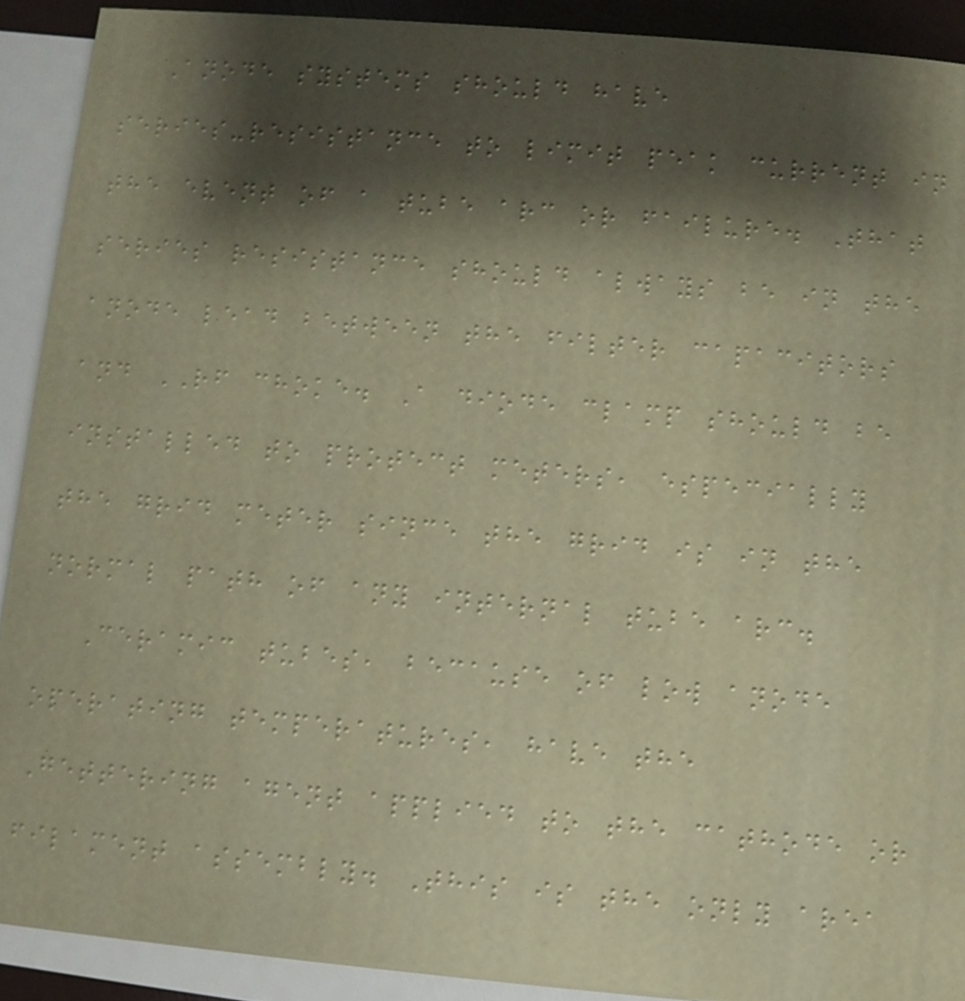Anode systems should have
series-resistance to limit peak current in
the event of a tube arc or failure. That
series resistance should always be in the
anode lead between the filter capacitors
and RF choke. A diode clamp should be
installed to protect meters, especially
the grid meter since the grid is in the
normal path of any internal tube arc.
Ceramic tubes, because of low anode
operating temperatures, have the
Gettering agent applied to the cathode or
filament assembly. This is the only area
